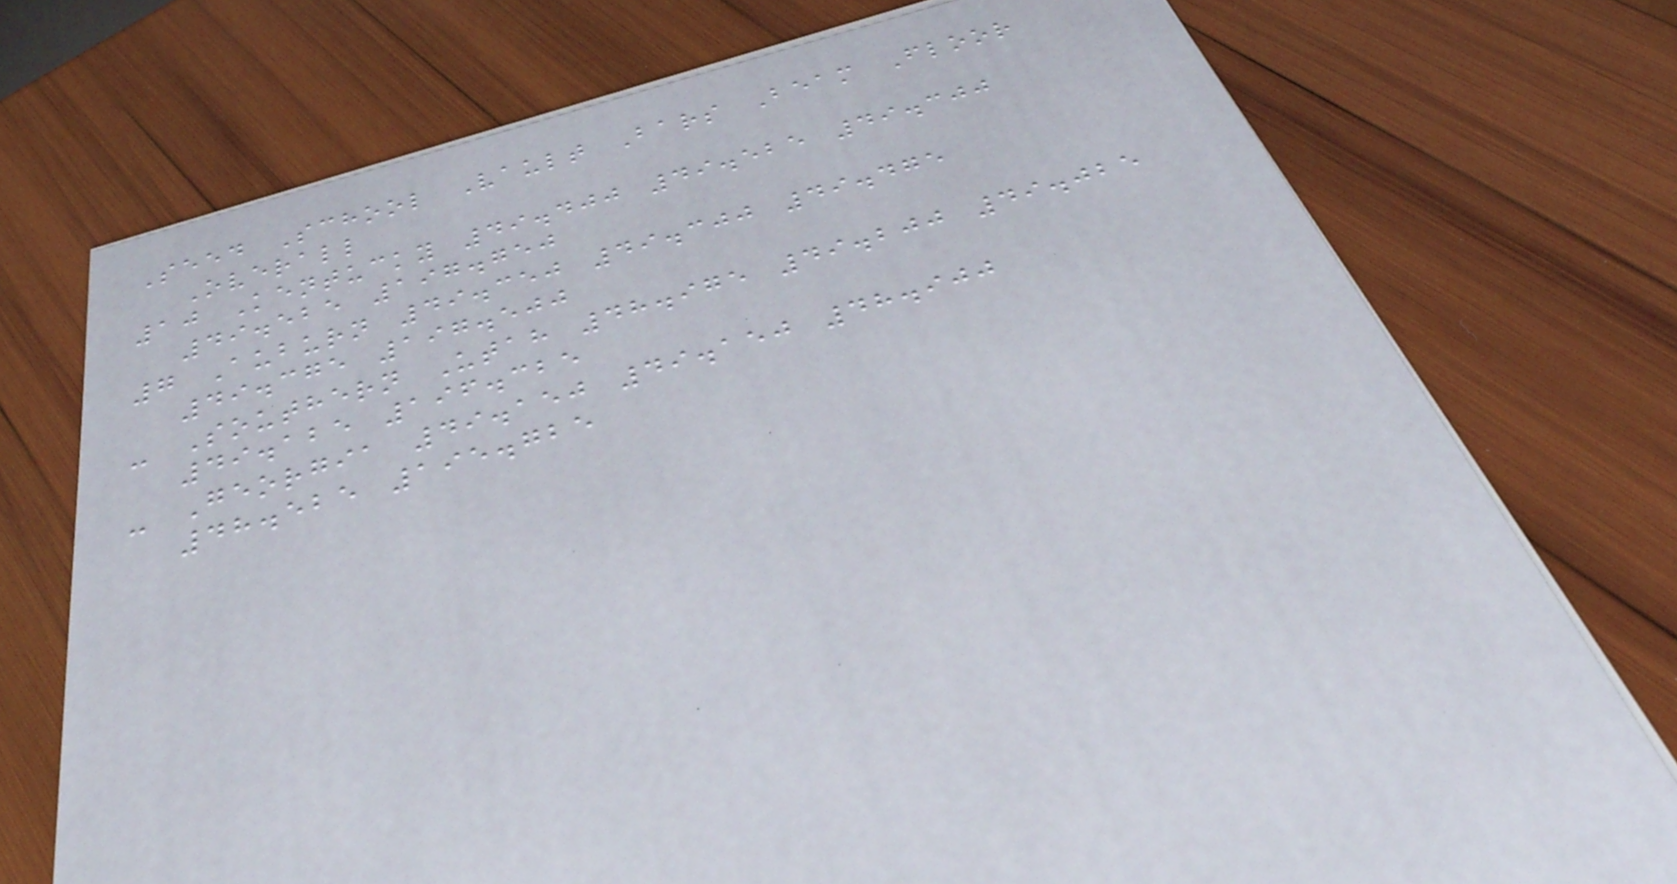Seed School Vault Bars Beam Floor
Overall
10 Kentucky 49.400 49.525 49.300
49.525 197.750
7 Auburn 49.350 49.300 49.475
49.375 197.500
- Southern Utah 48.975 49.200 49.025
49.125 196.325
- Georgia 49.150 49.150 48.900
48.525 195.725
